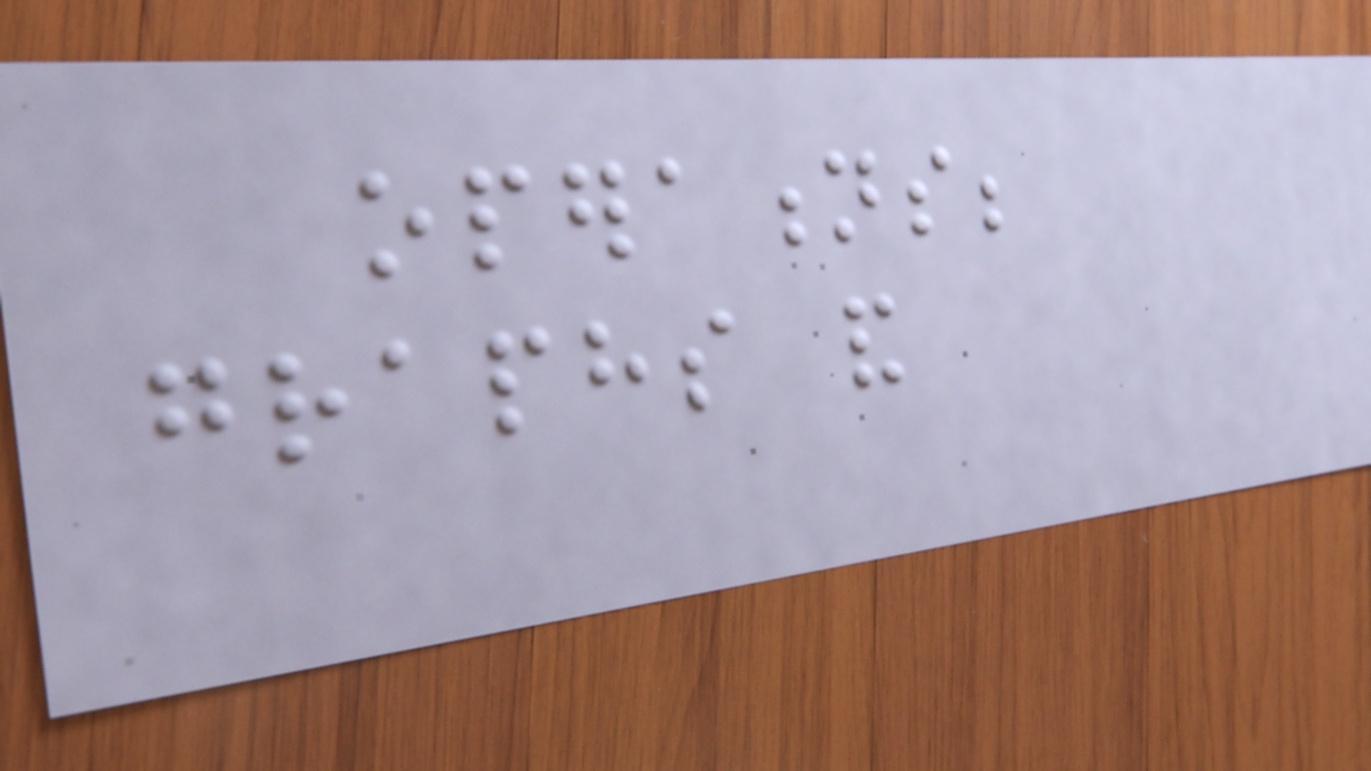operations;
graphs and
